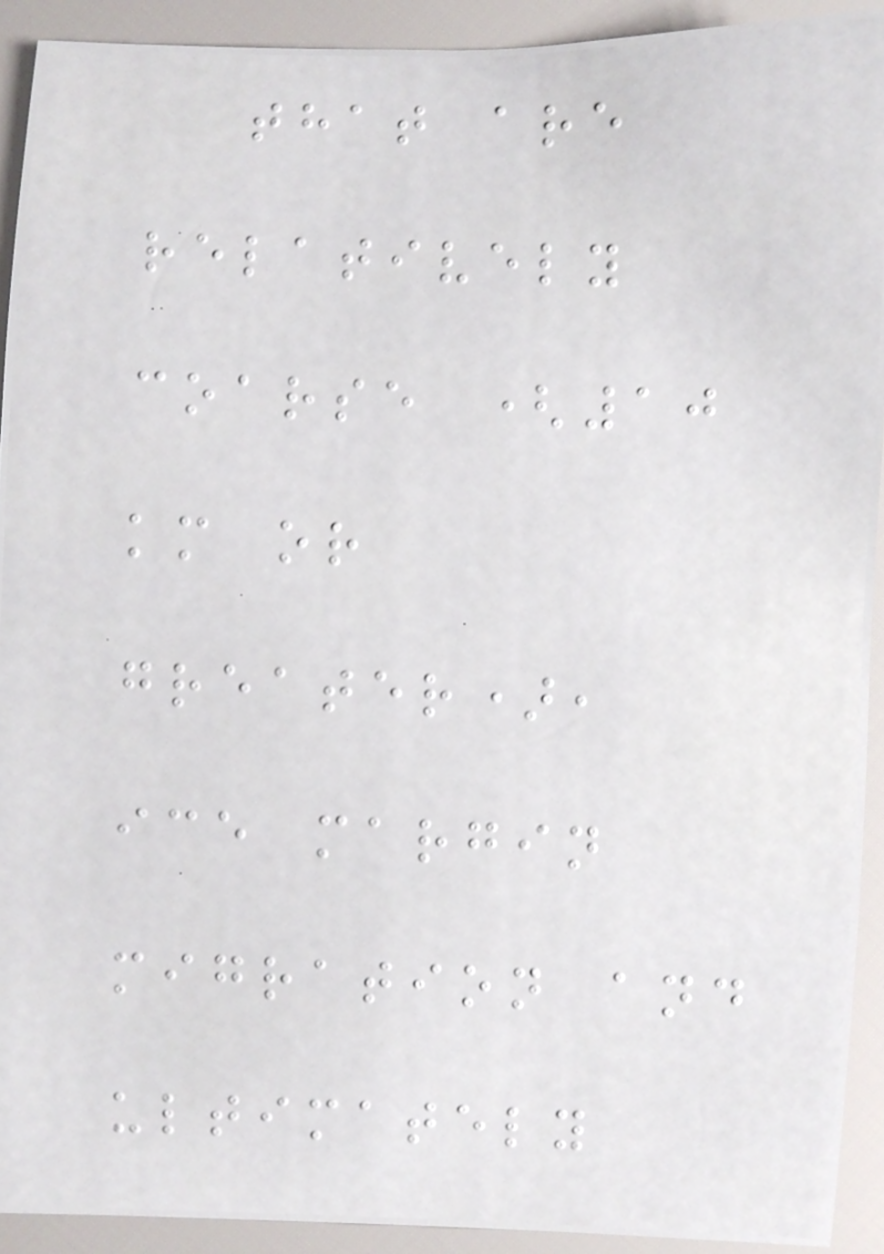that are
relatively
coarse (10
km or
greater),
ice margin
migration and
ultimately
